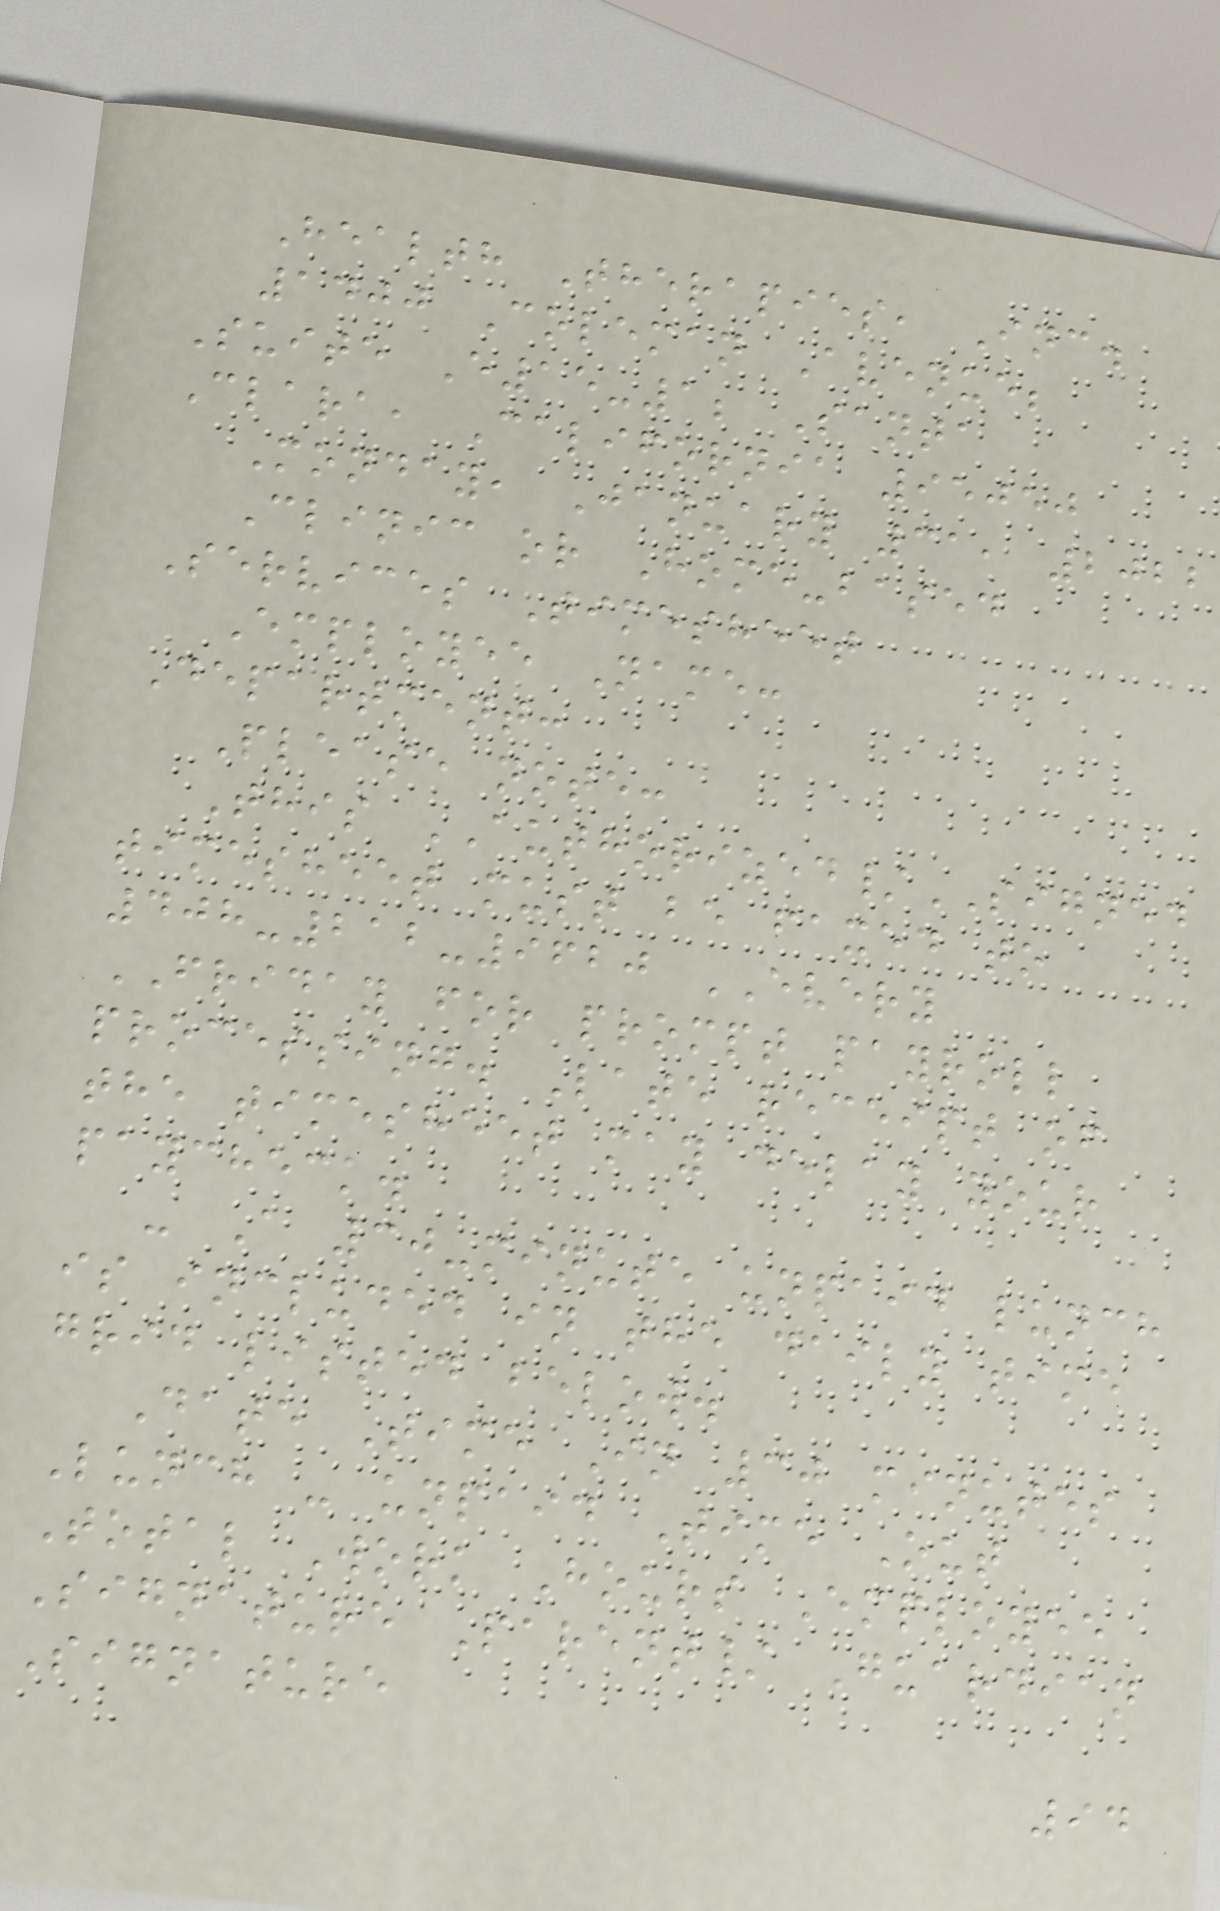Health Therapies, Inc.
1400 Coleman Avenue;
Suite E15-1; Santa
Clara, California 95050
Monday, January 31, 2022
Clinic or Home-based
Services Timesheet
Employee Name:
Department:
Please note:
This AUTHORIZED/SIGNED
timesheet must be faxed to
408-212-9620 EVERY
FRIDAY for prompt payroll
processing. Late receipt of
the timesheet may delay your
paycheck.
- A 30-minute unpaid lunch
is included in the daily time
grid listed below.
Date Time In 30 minutes
Lunch - unpaid Time Out
Total Work Hours Employee
Signature Parent/ Guardian
Signature
94
